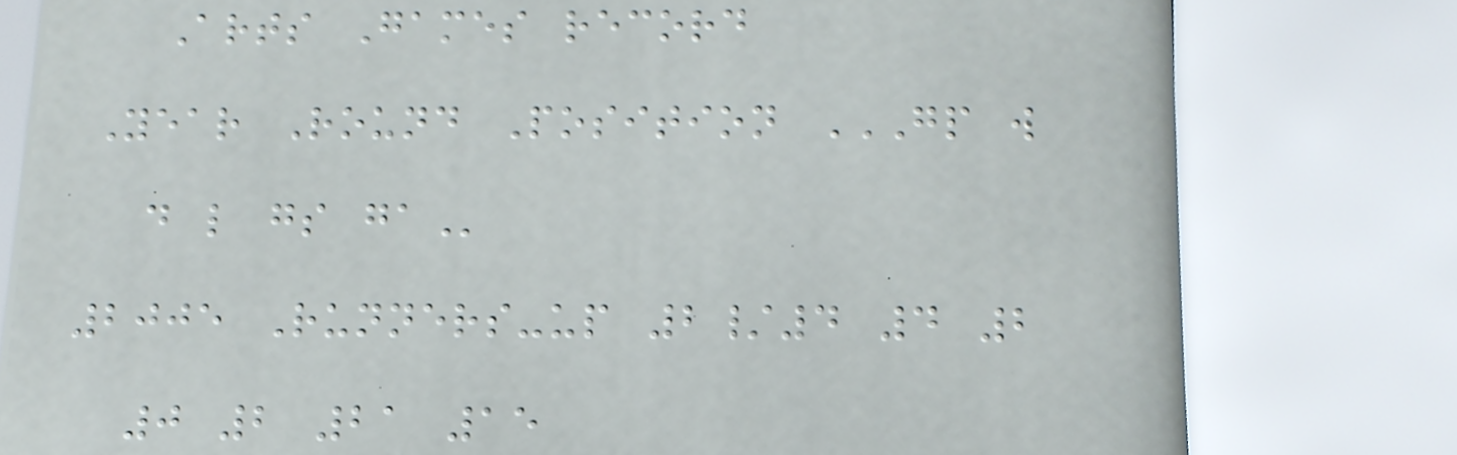Arts Games record
Year Round Position GP W
D L GS GA
2005 Runners-up 2/4 4 2
0 2 21 15
